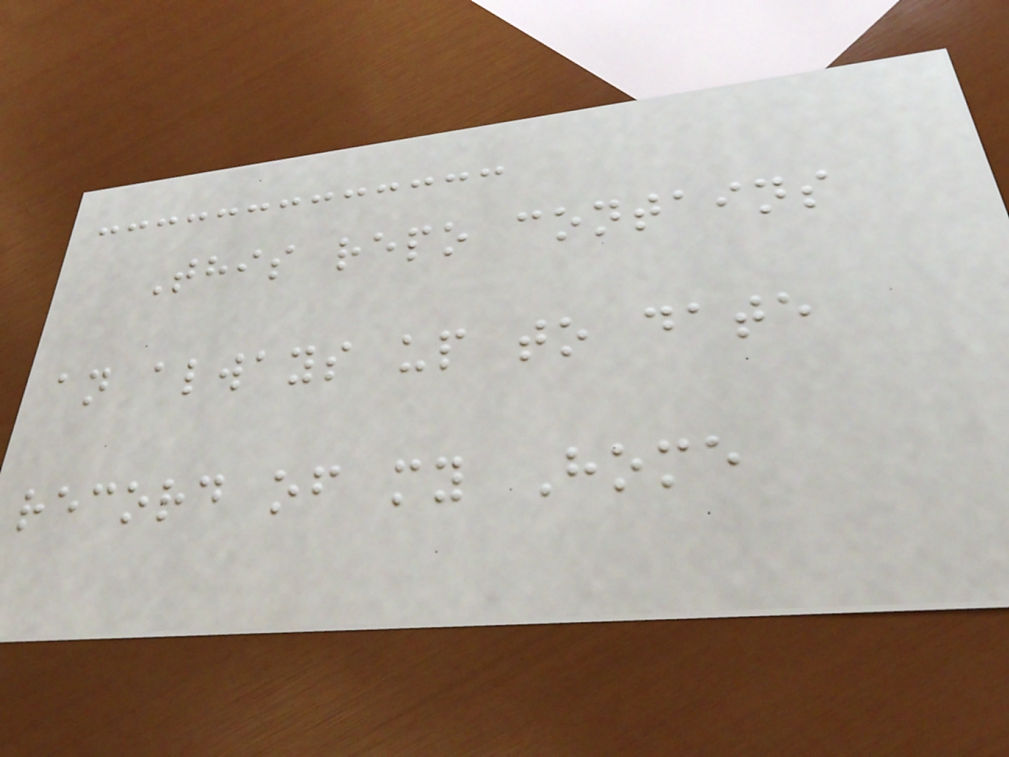This repo contains
an always up to date
record of my Home
